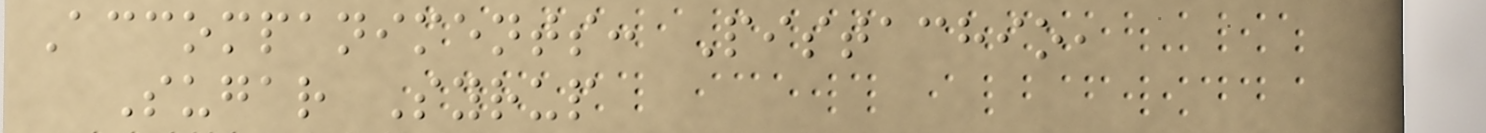Accompaniments: Pistachio,
Sugar Syrup
